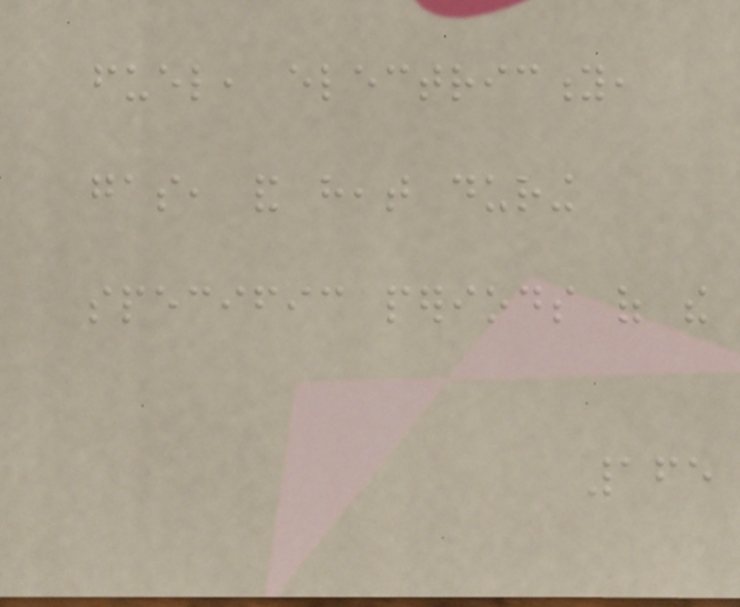fuel, electricity,
gas, and heat during
specific periods of the
165
